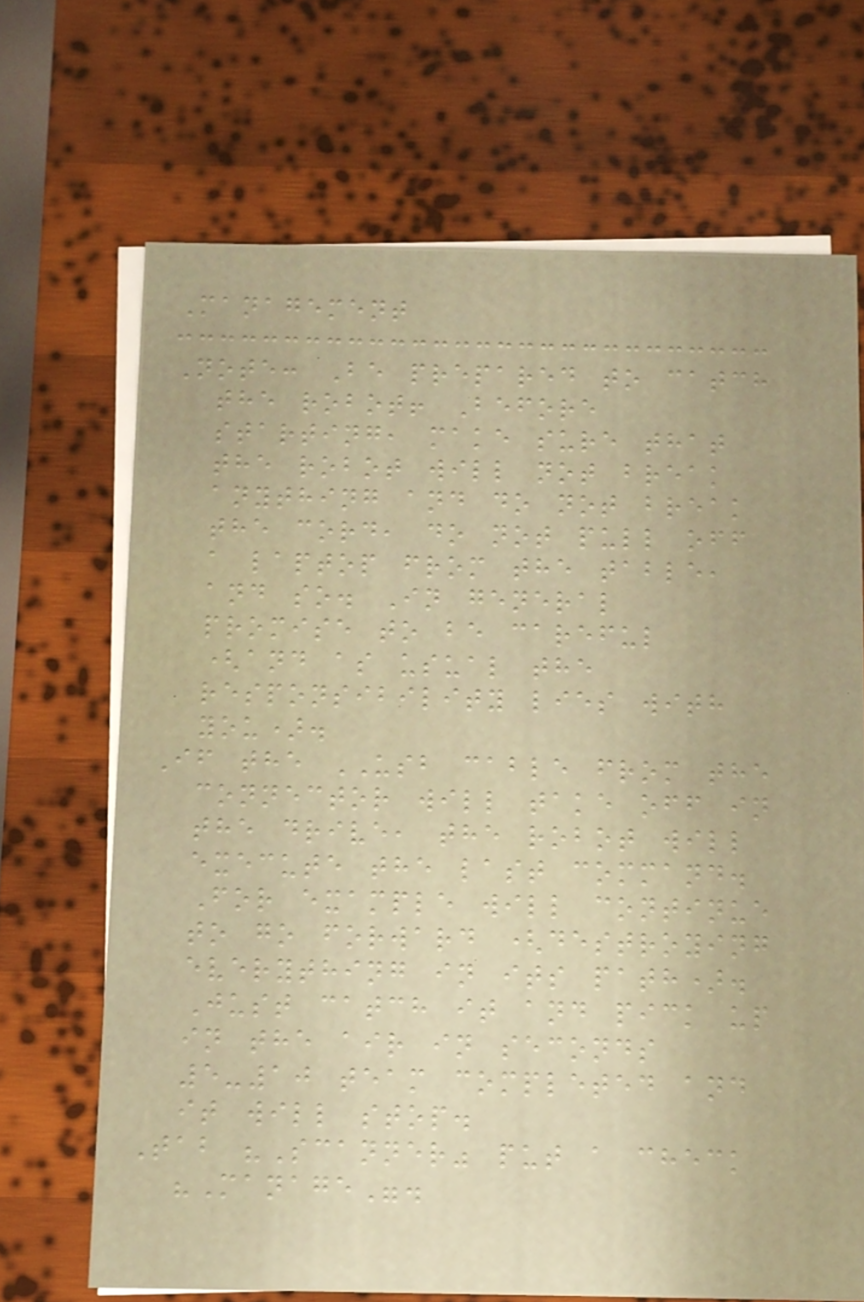Management
Note: Be prepared to catch
the robot! Before
starting, make sure that
the robot will not break
anything and do not break
the cord, do not pull off
a laptop from the table,
and so. In general
promise to be careful
(and as usual the
responsibility lies with
you).
If the USB cable from the
connector will take off in
the drive, the robot will
execute the last command.
For example will continue
to go forward (destroying
everything in its path).
Just catch it and pick up
in the air in seconds
5-10 team completed and
it will stop.
Tab "Scanner" put a check
"Manage".
